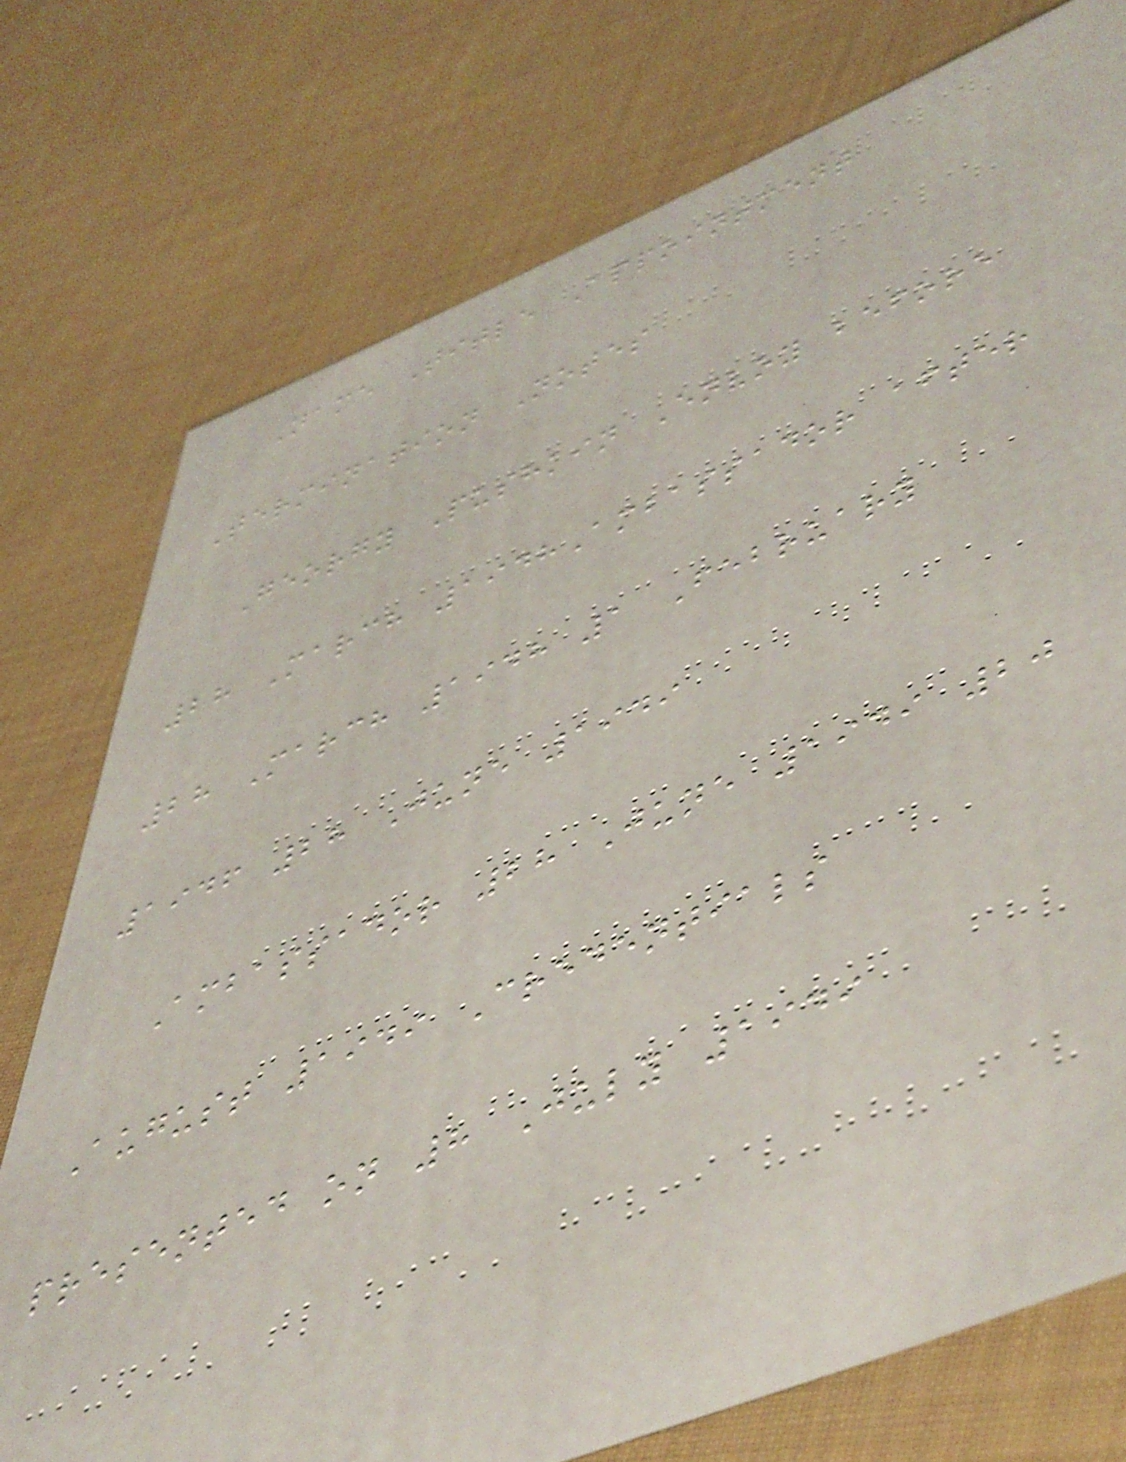Name Title Appointment
Termination Notes
Georgy Pushkin Envoy before
28 March 1948Ambassador after
28 March 1948 1 February
1946 28 June 1949
Ambassador 28 June 1949 20
August 1949 Credentials
presented on 8 July 1949
